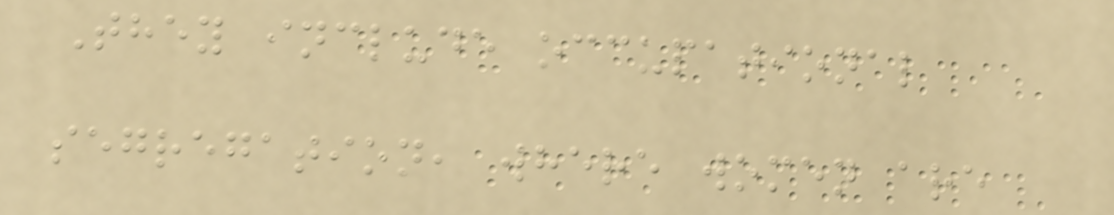They include occupational
segregation, where women are
